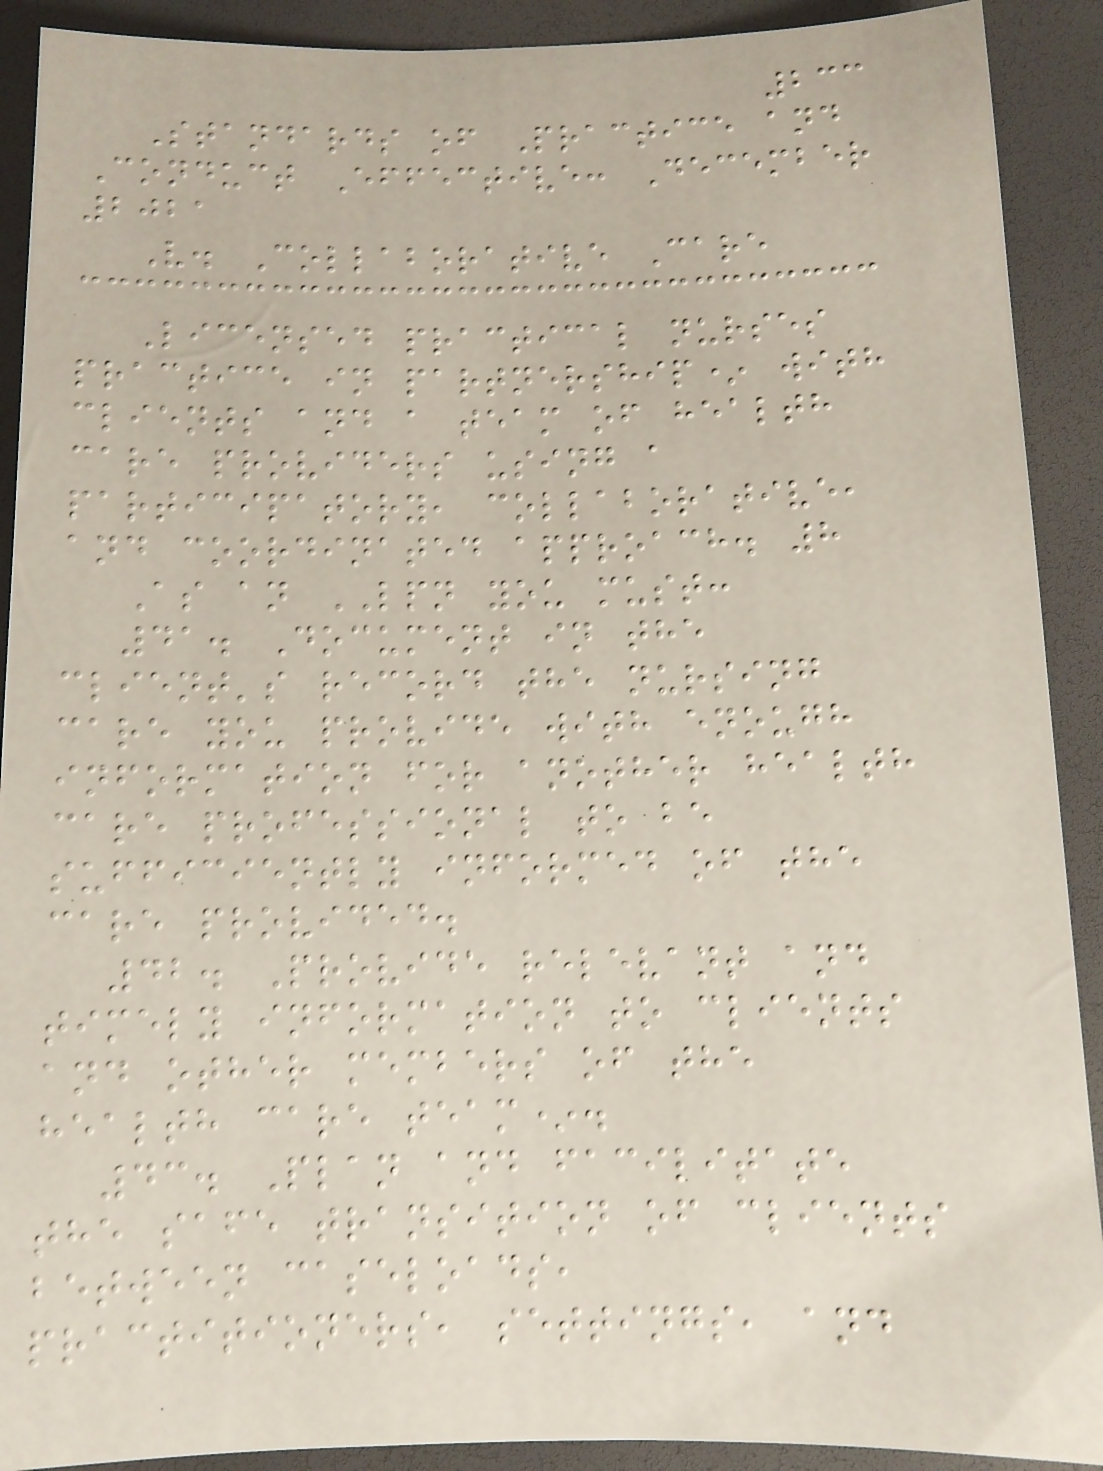233
Standards of Practice and
Conduct Effective: December
2021
V. Collaborative Care
Licensed practical nurses
practice in partnership* with
clients and a team of health
care providers using a
participatory, collaborative,
and coordinated approach. 8
As an LPN you must:
41. Document in the
client's record the nursing
care you provide with enough
information for another health
care professional to be
sufficiently informed of the
care provided.
42. Provide relevant and
timely information to clients
and other members of the
health care team*.
43. Plan and facilitate
the safe transition of clients
between caseloads,
practitioners, settings, and
